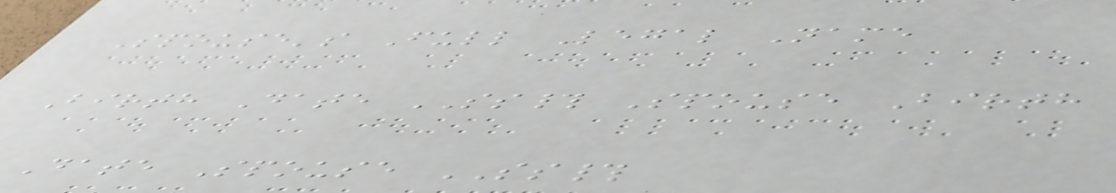Spouse's Full Legal Name
Birth Date SS# Spouse Birth
Date Spouse SS#
